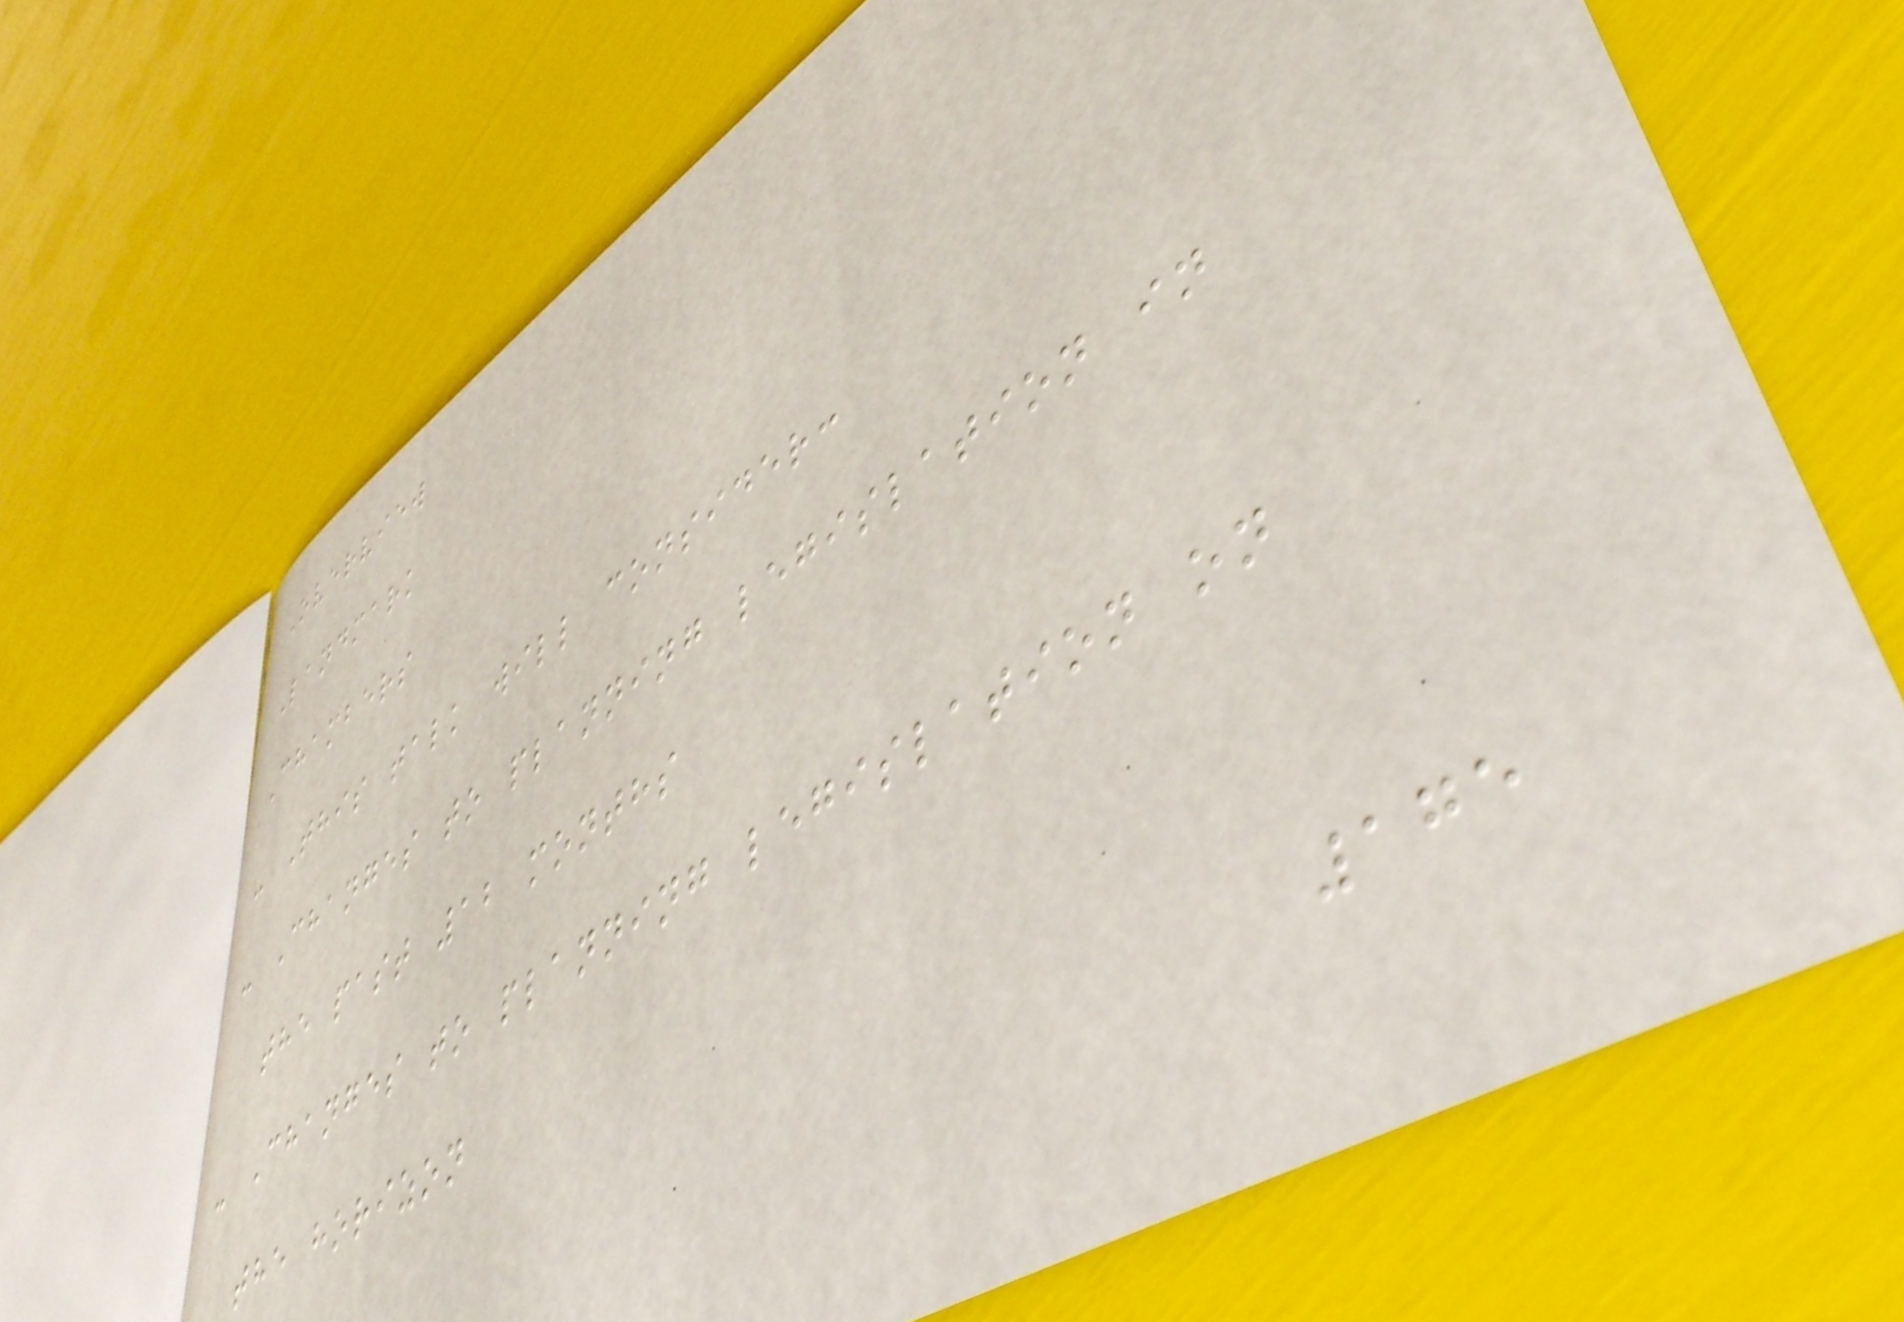Overview
Landmark
Chambers
- This talk will consider:
- Changes to planning legislation in
the past 12 months
- Changes to planning legislation on
the horizon
175
